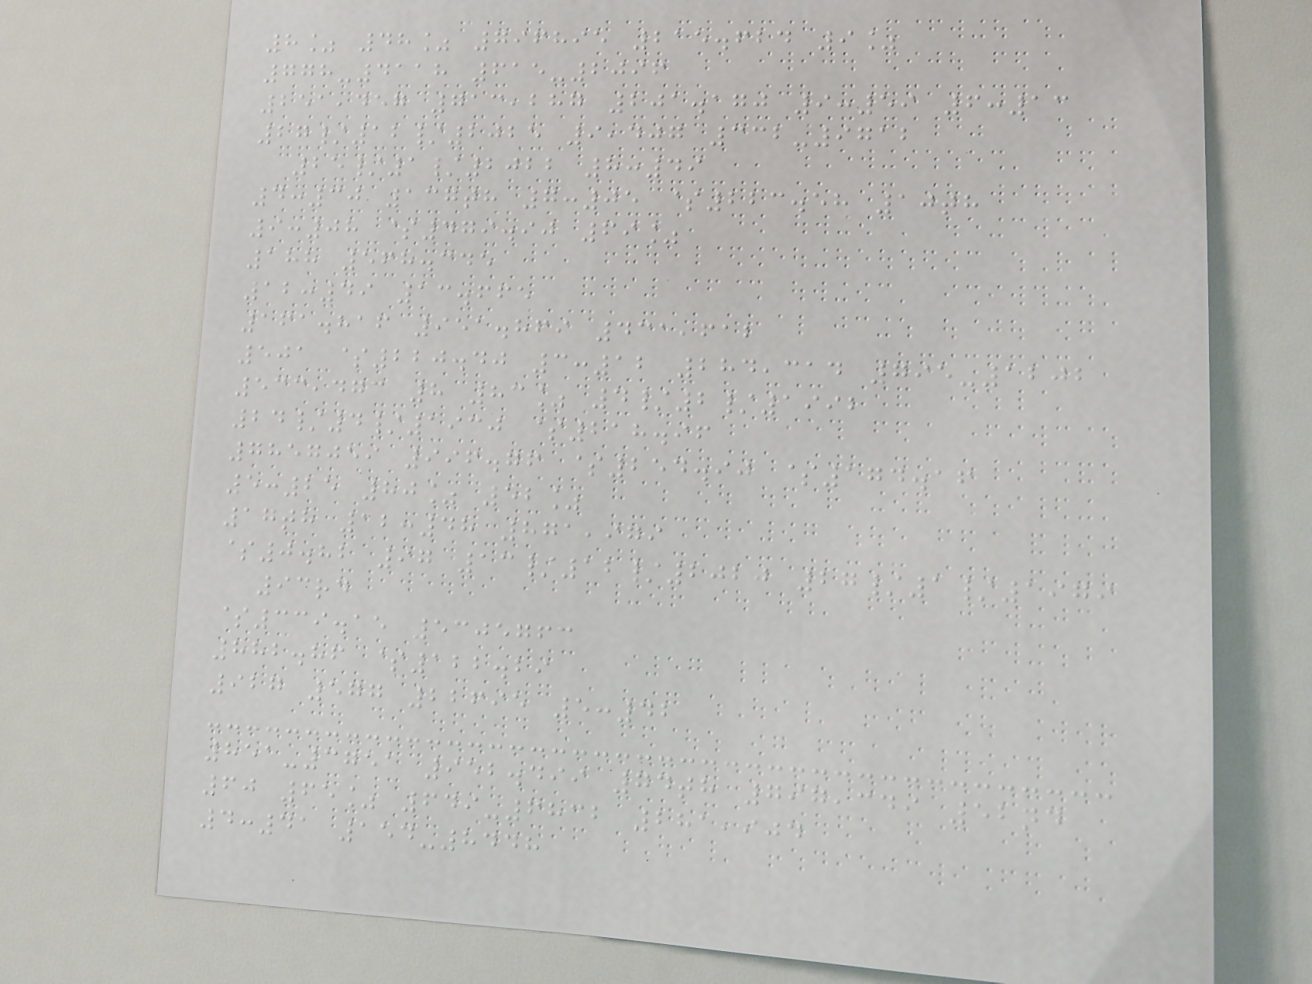8% 48% 796895 215.624 9%
778-4118 615-2096
251,457 713,287 201.170 9:59 6:13
27/12/2025 9,407 332-9712
25/1/2022 8:49
4:30 137th 7:05 $223.58 10th
9:08 $479.90 69%
188 568.345
12:49 13.665
161.816 951.869 431,612
501 $220.40 3:12 284,314 795-1202
533,473 8 83% 4/2/1992
24/4/1930 $218.96
7857059 996.76 $254.90 $174.16
5:25 80% 52%
17th 12:48 871,979
$0.82 97 13/12/2020 27/1/1979
93rd
$339.15 5305763
882.86 $122.29
927 577 22695 5:42
851-3751 952.499 74th 797,349 52nd
60 65% 649-6832 281,904
4:41 154-8448
